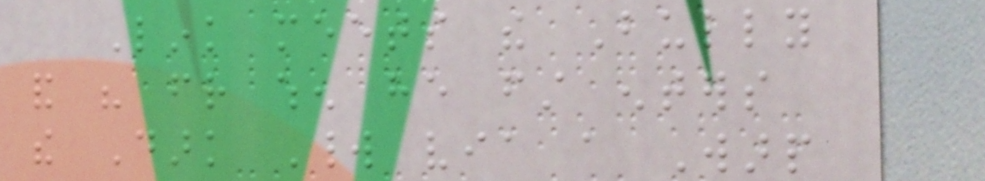Link meets the Bully
and his friend when he first enters
the Dark World via a Warp
